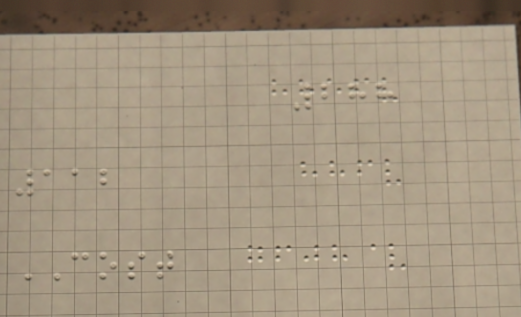288
112
COST
